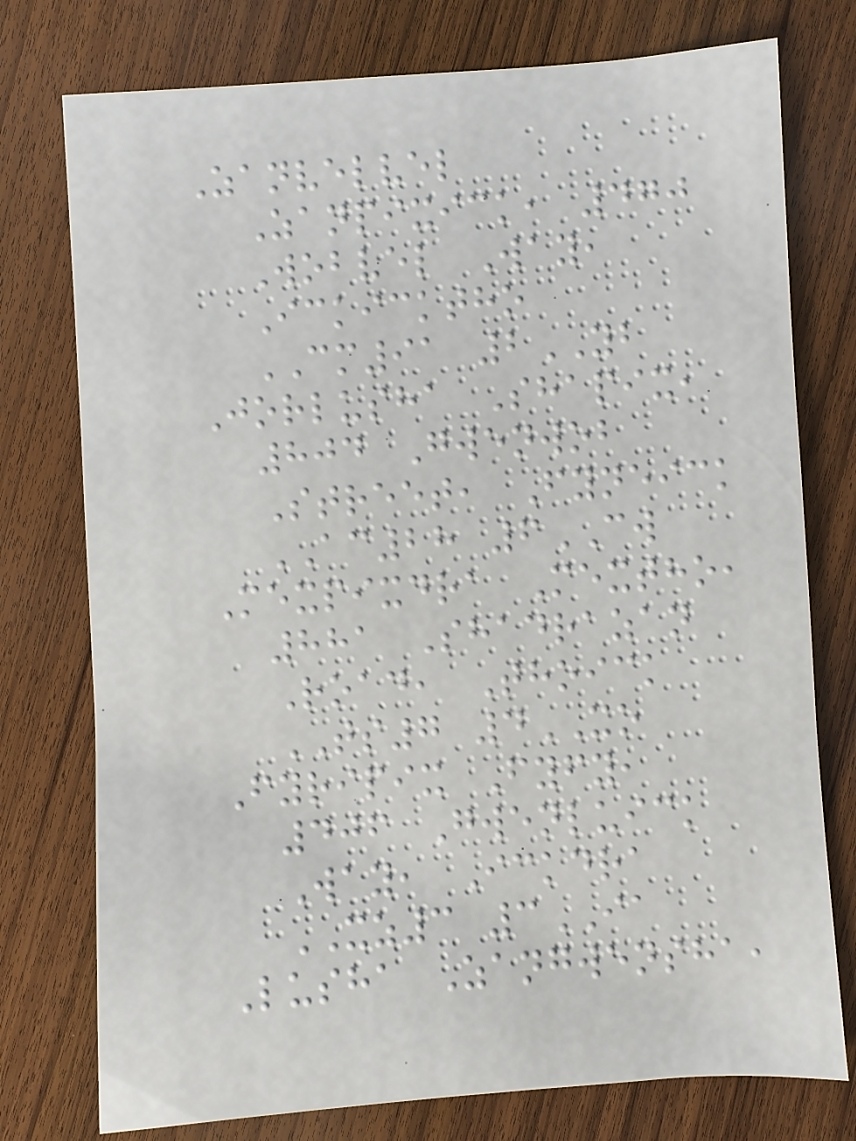Zanvelvel
Zanpixick, 470
Wobvel Way,
Ickicktho
CM91 2YB
Jorlusha Shapix,
804 Gwenwob
Street, Fyneick
AC28 6CW
Mexpixdra Mextho,
881 Shadrazan
Road, Thoick
TS7 4XO
Fyripix Fyfy,
406 Gwenluick
Way, Ickdra
XZ3 3IA
Lusha Zangwensha,
